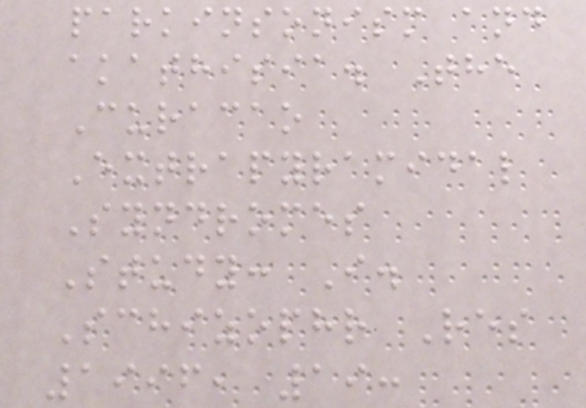parkinsonism and
akathisia. The
Curacao
Extrapyramidal
Syndromes
Study: I.
Schizophr Res
1996, 19:
